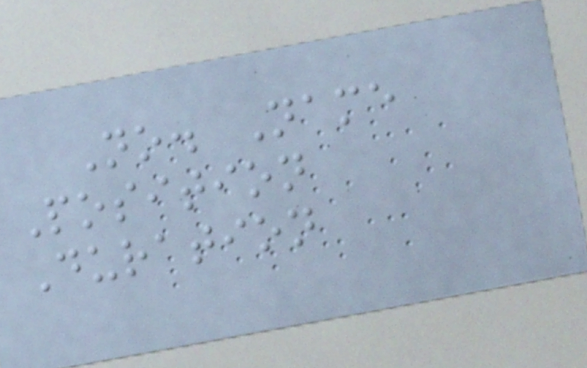No. Name
Position
Duration
